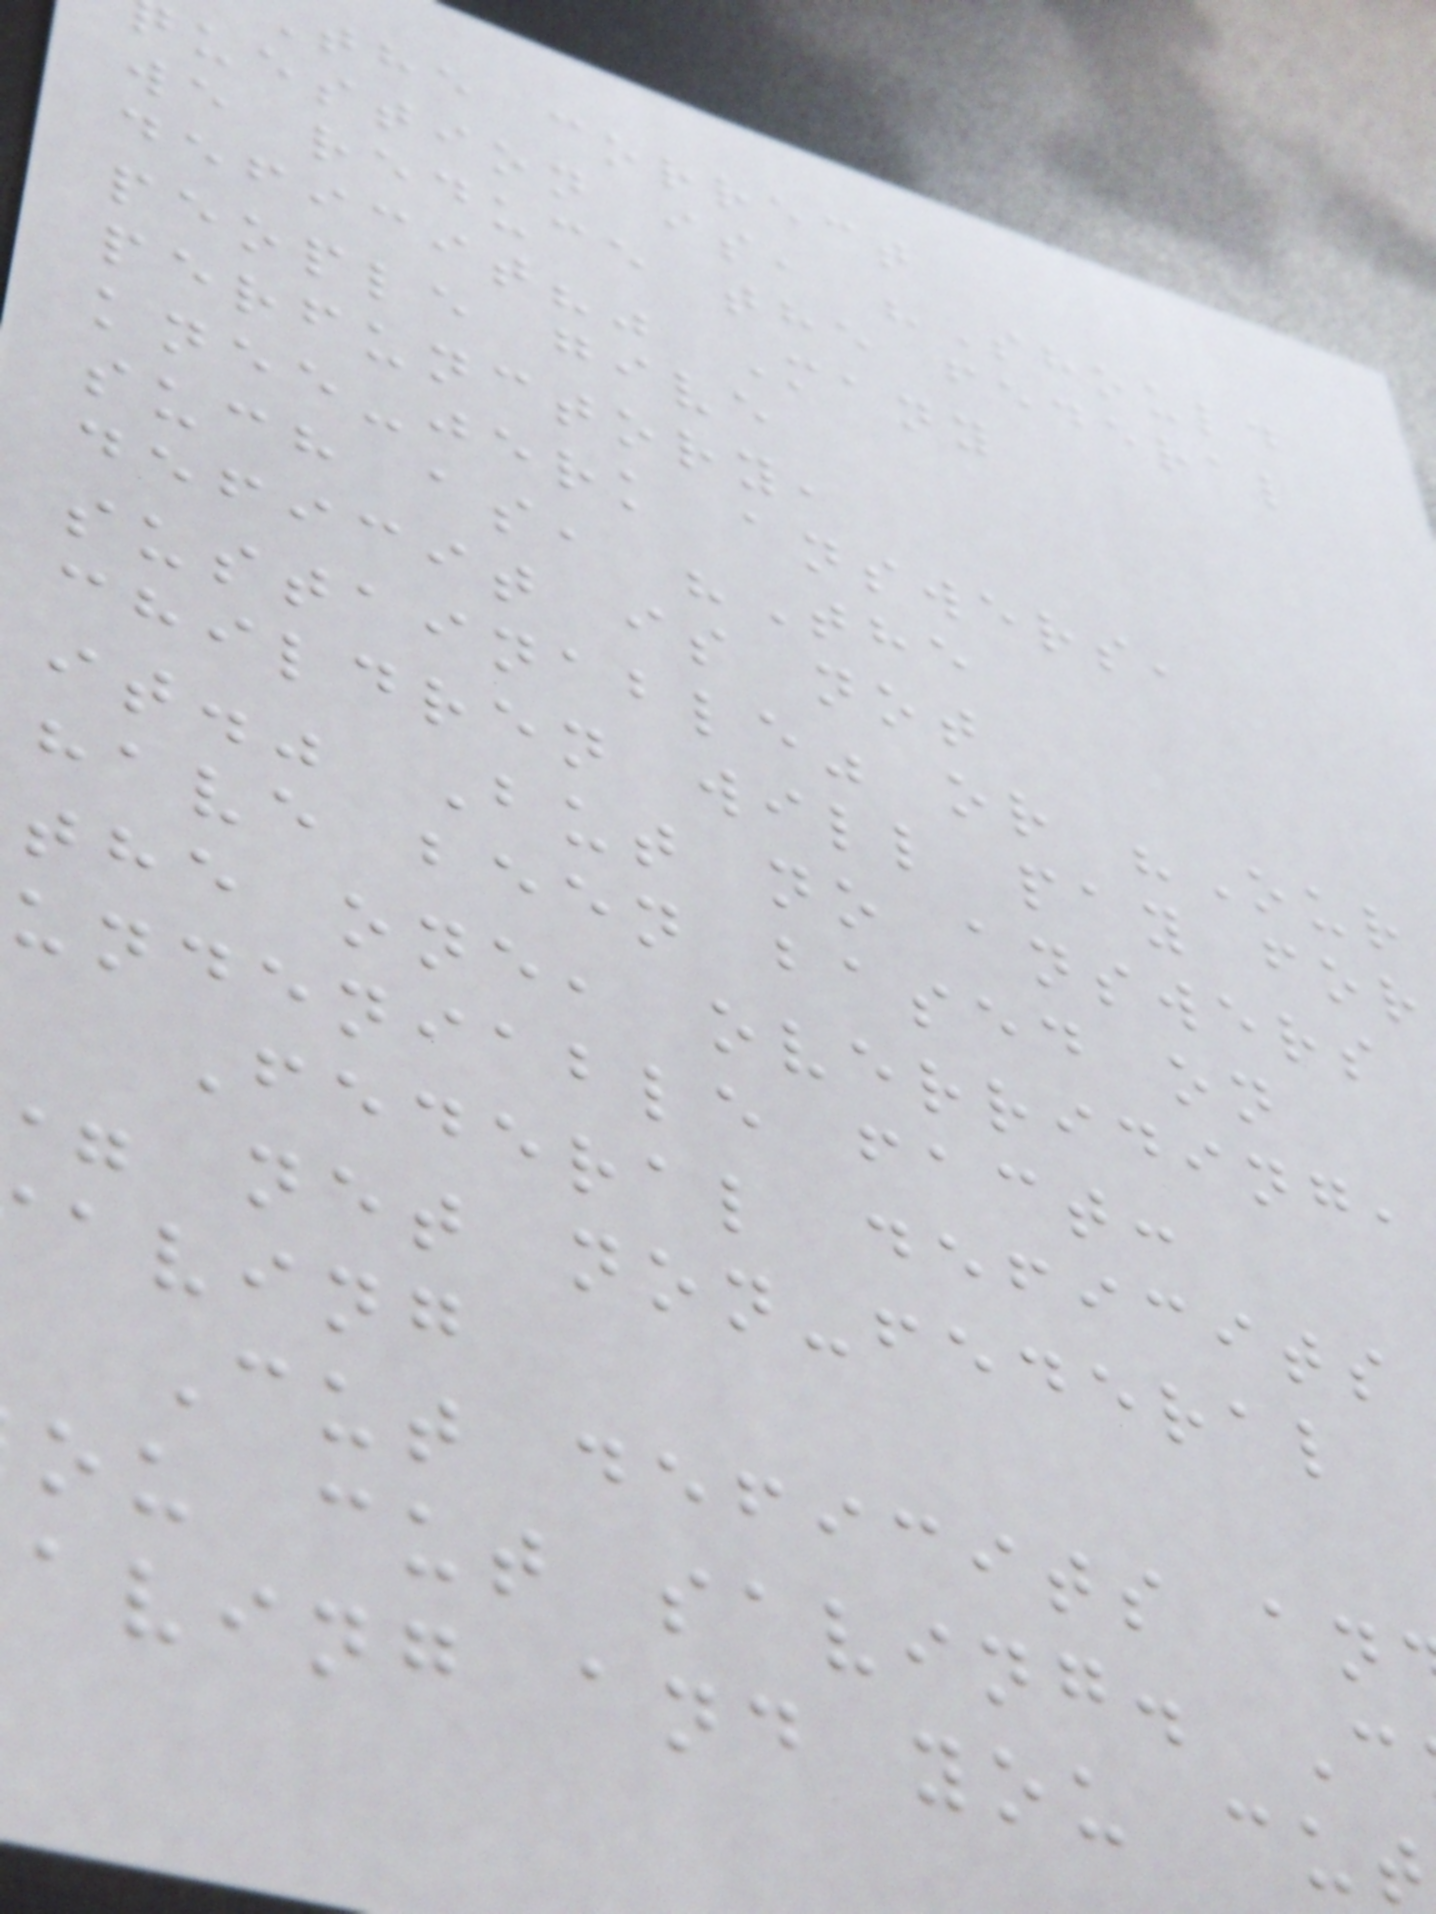the correct
uestion is, "Should
we reduce the federal
deficit?" Many
people give
perfunctory,
knee-jerk answers,
such as, "The
deficit is not
sustainable" or "Our
children will pay for
it." But no answers
have been based on
the one, overriding,
undeniable fact:
Federal deficits
net non-federal
aving
Cut deficits an
ou cut saving. C
aving and you cut
